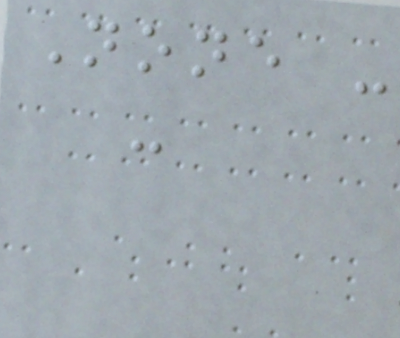None -
-
